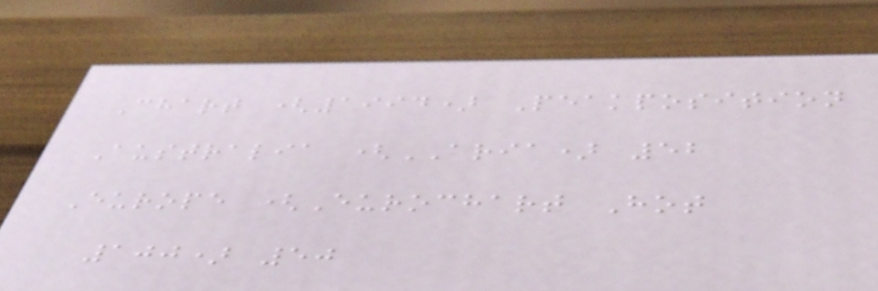Chart (1994) Peakposition
Australia (ARIA) 52
Europe (Eurochart Hot
100) 50
